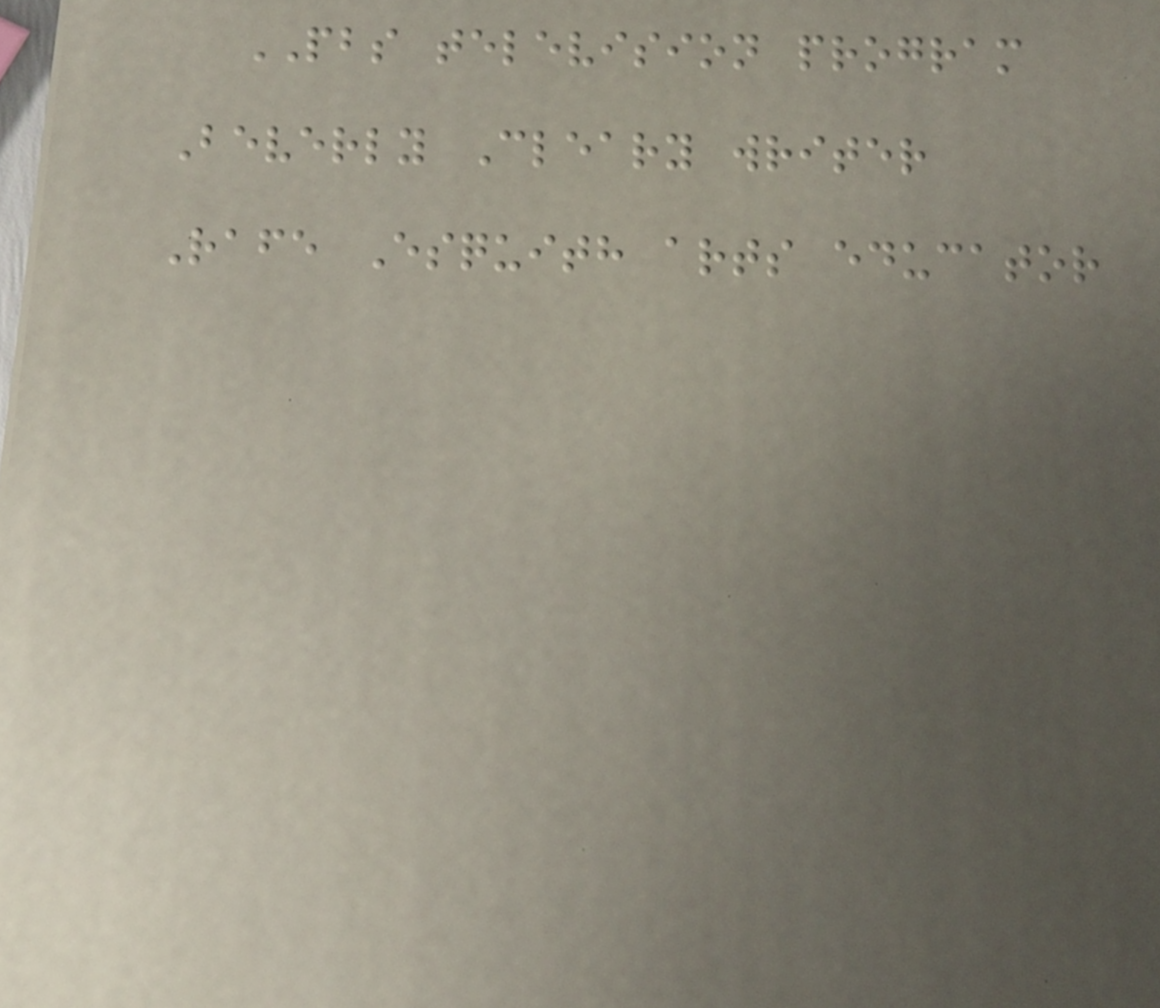PBS television program
Beverly Cleary writer
Rafe Esquith arts educator
